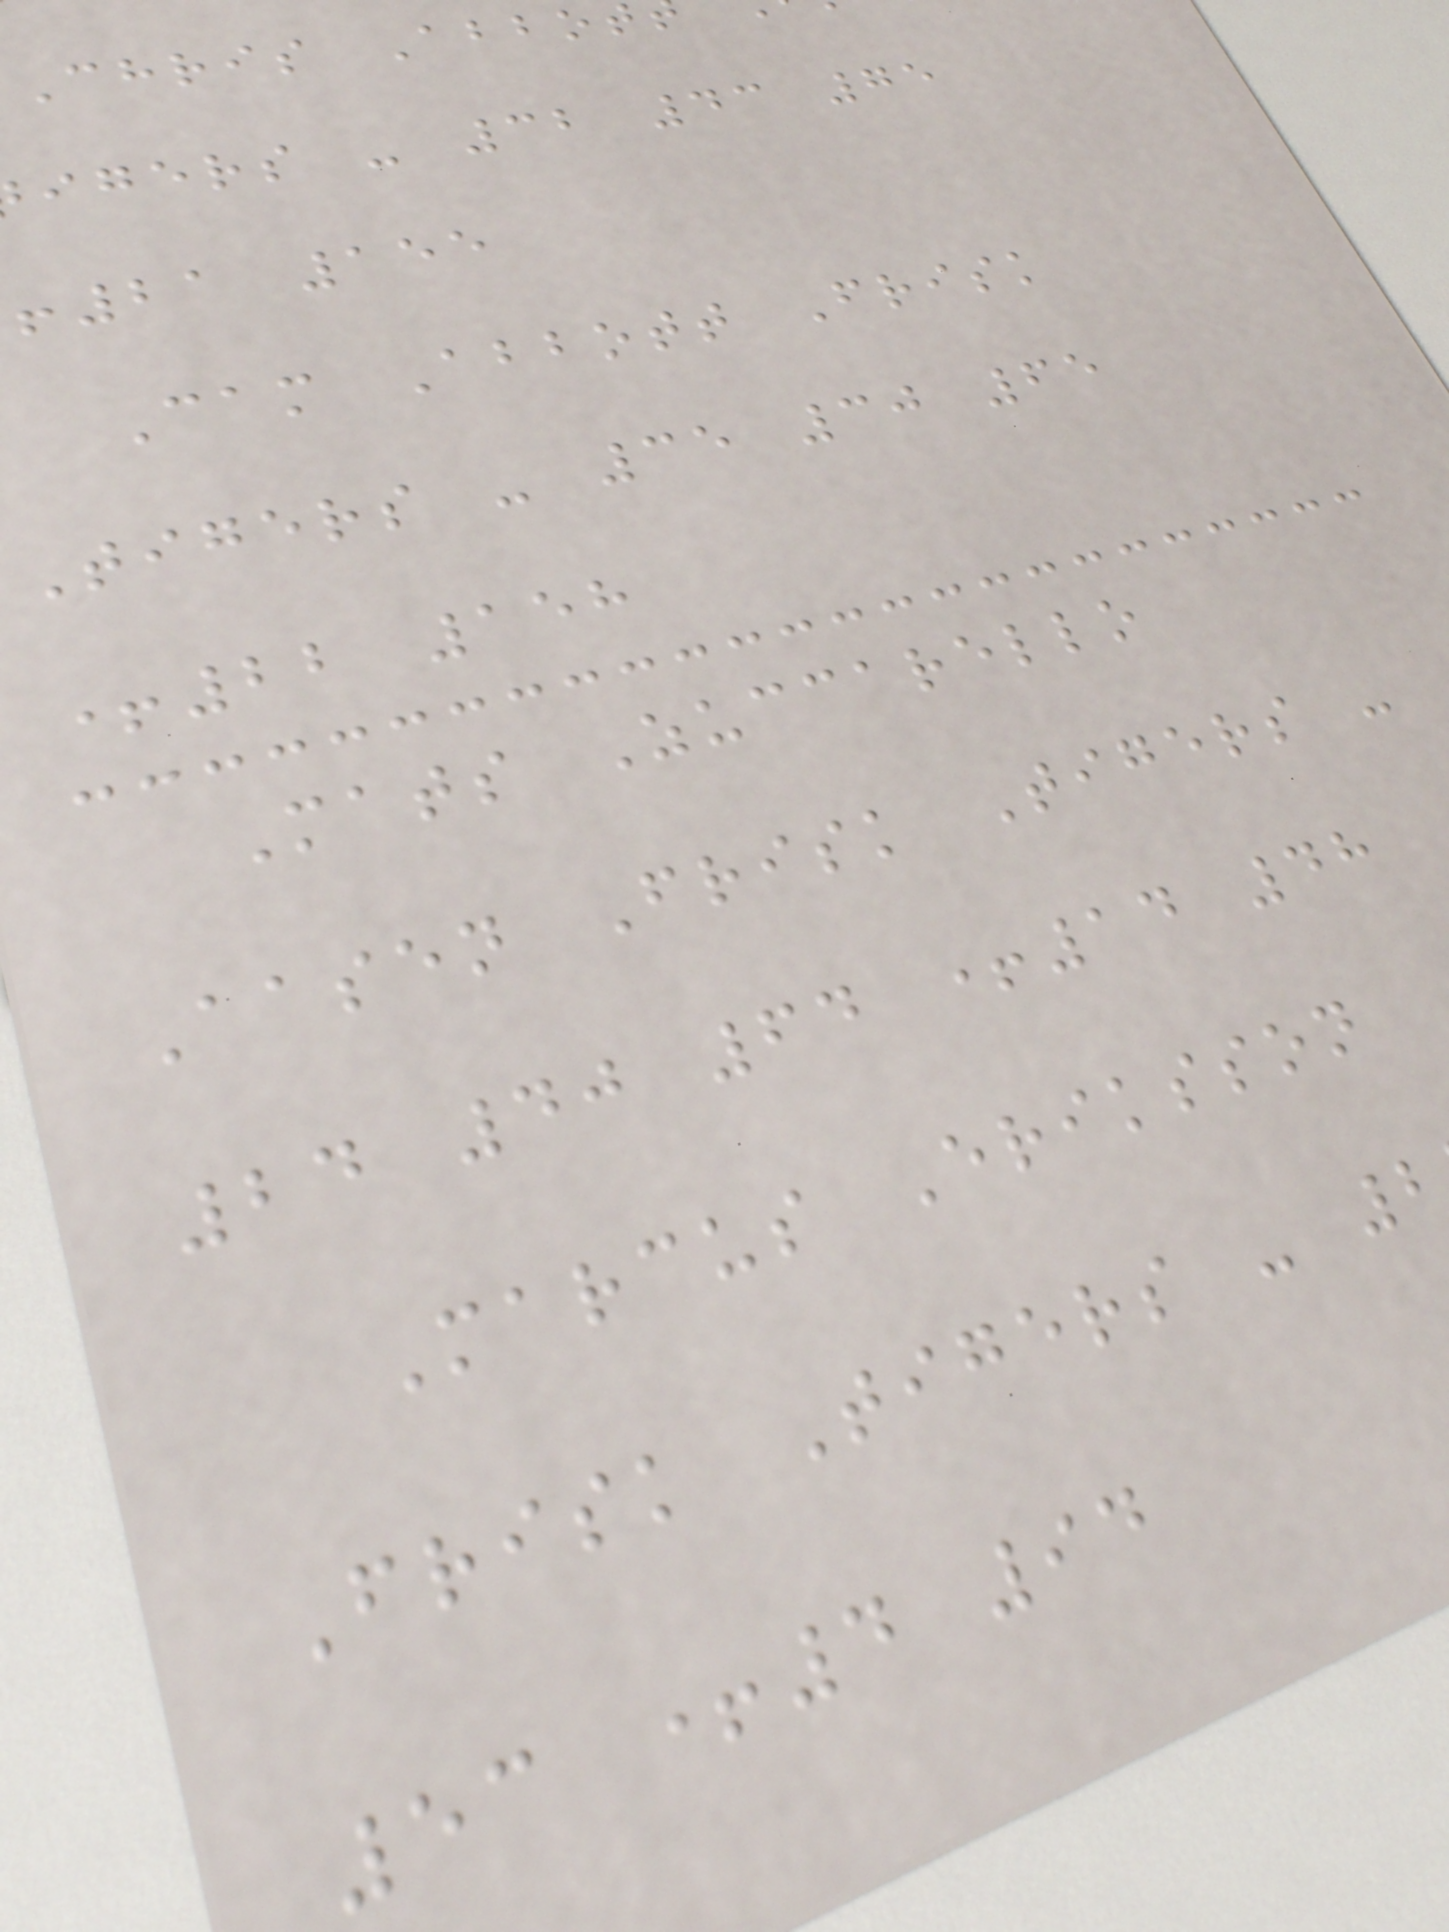Chris Abbot
igers - 32 43 75
21 155
Cam Abbott Frisk
Tigers - 35 30 65
+22 158
Mats Zuccarello
Aasen Frisk Tigers -
24 40 64 +14 48
Marcus Eriksson
Frisk Tigers - 2
53 +4 94
